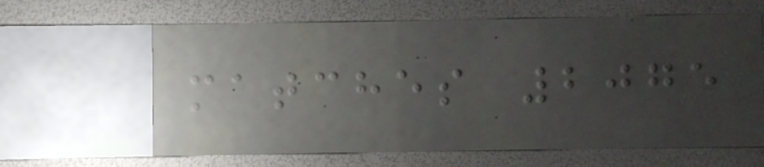matches 2075
